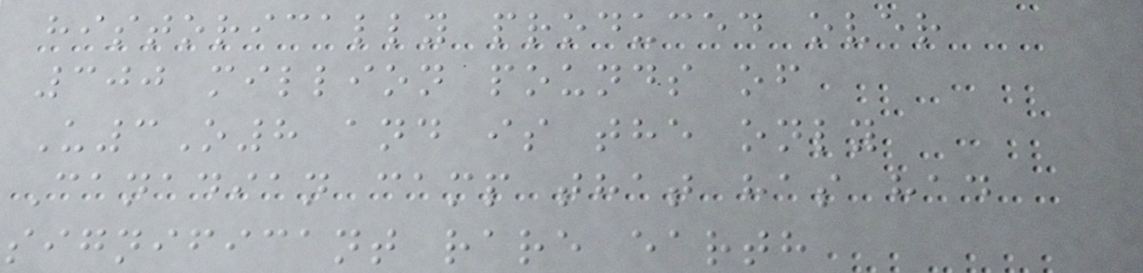historically produced over
300 million pounds of
U3O8 and is the only
Canadian camp that has had
significant rare earth
